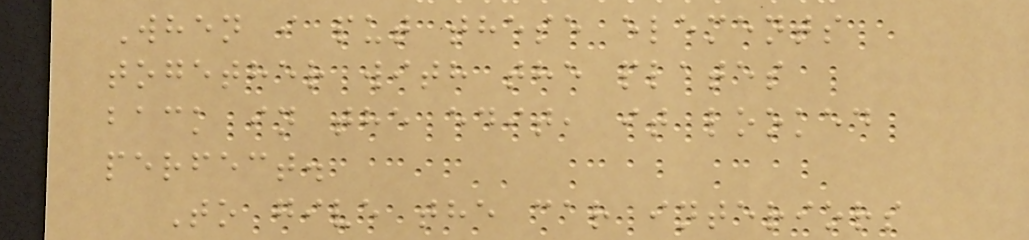When i put these elements
together with the plates
back in the edit, it looked
perfect.
To give the car interiors
